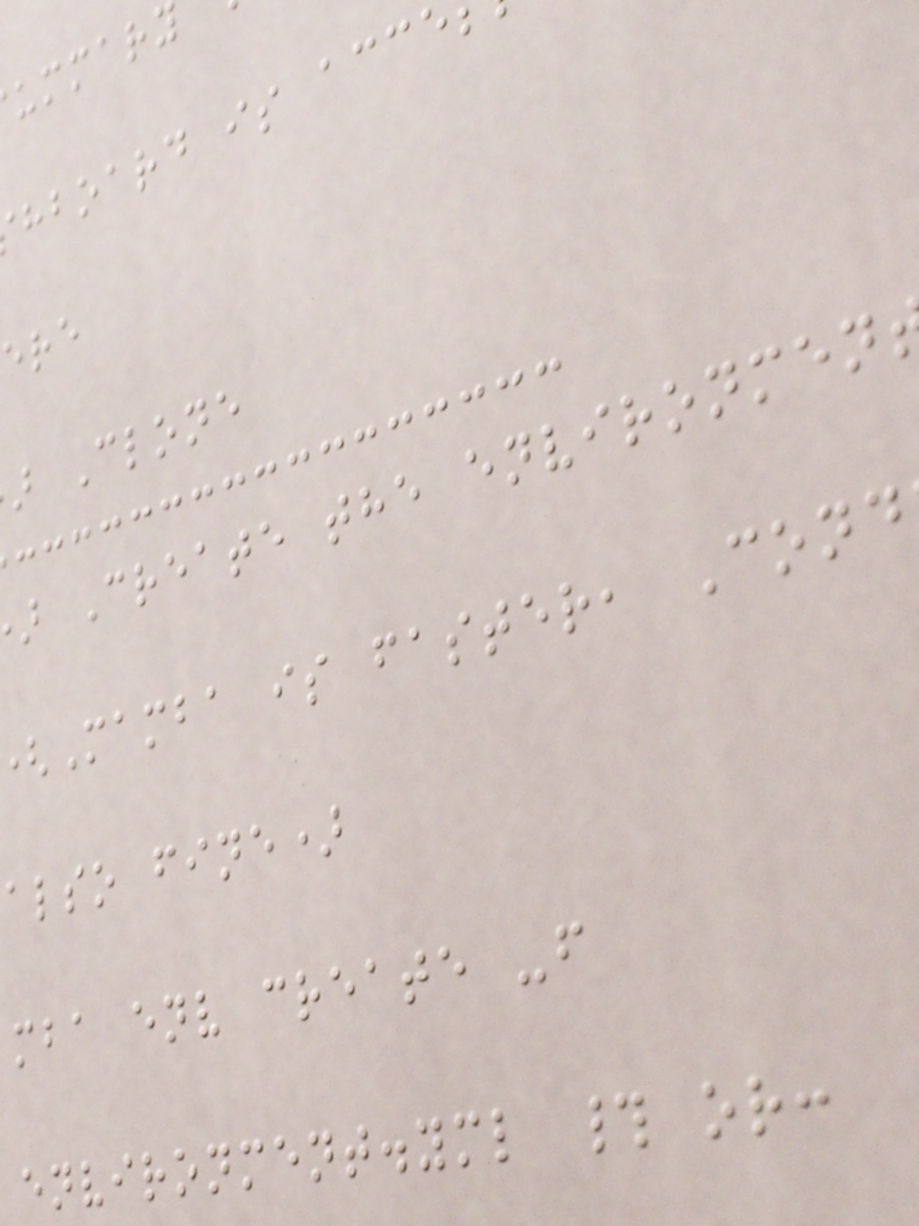ummary
hboard is acce
Clone
Create the environmen
Mamba is faster, Cond
also fine)
mba env create -f
environment.yml # or:
